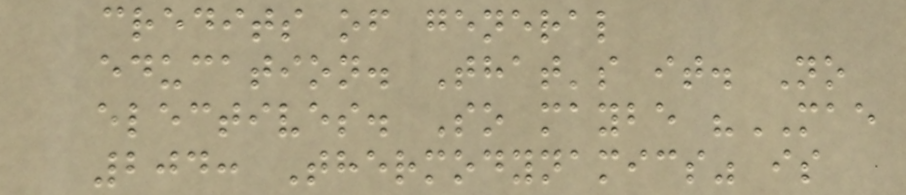credits of general
education. That's it. No
electives. So maybe "MAE
204: Thermodynamics" is
